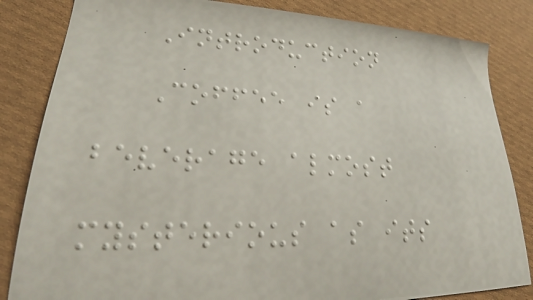Introduction
Coffee is a
beverage almost
mysterious as its
